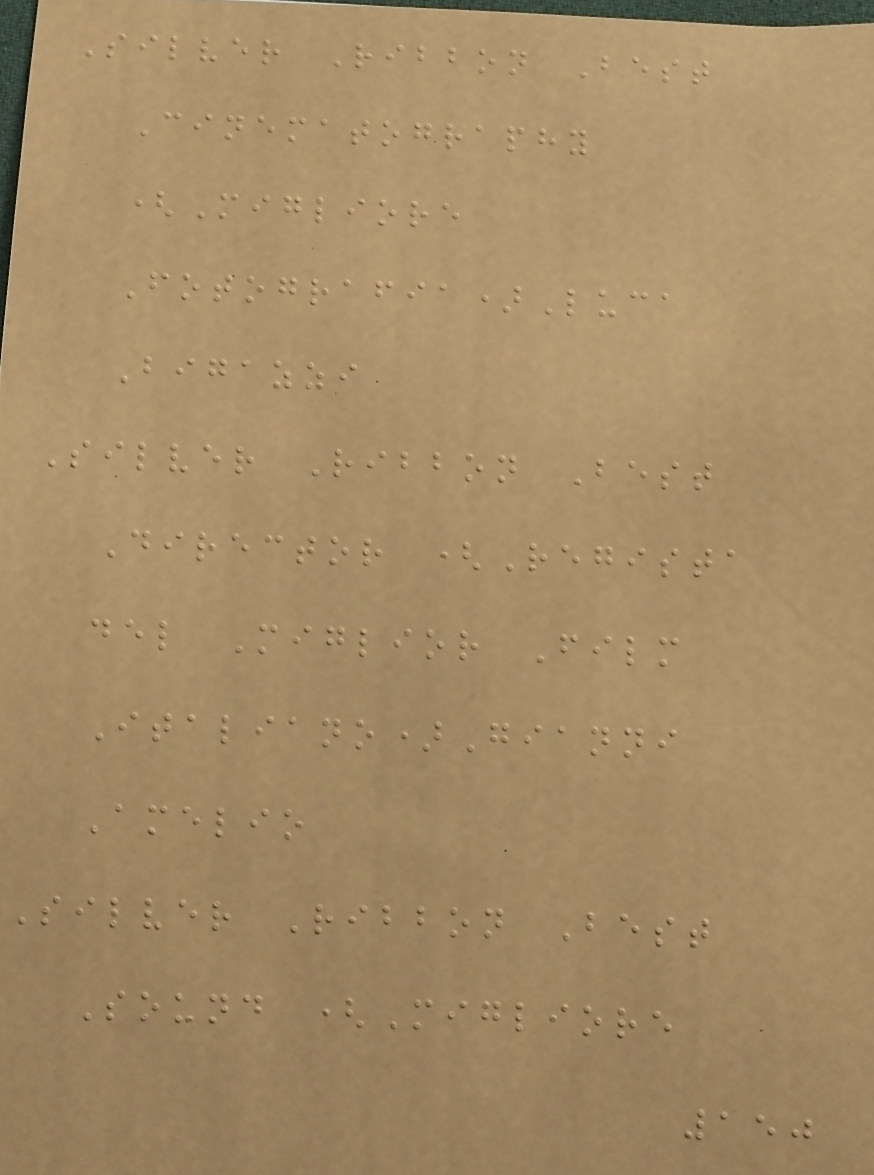Silver Ribbon Best
Cinematography
(Migliore
Fotografia)Luca
Bigazzi
Silver Ribbon Best
Director (Regista
del Miglior Film
Italiano)Gianni
Amelio
Silver Ribbon Best
Sound (Migliore
150
